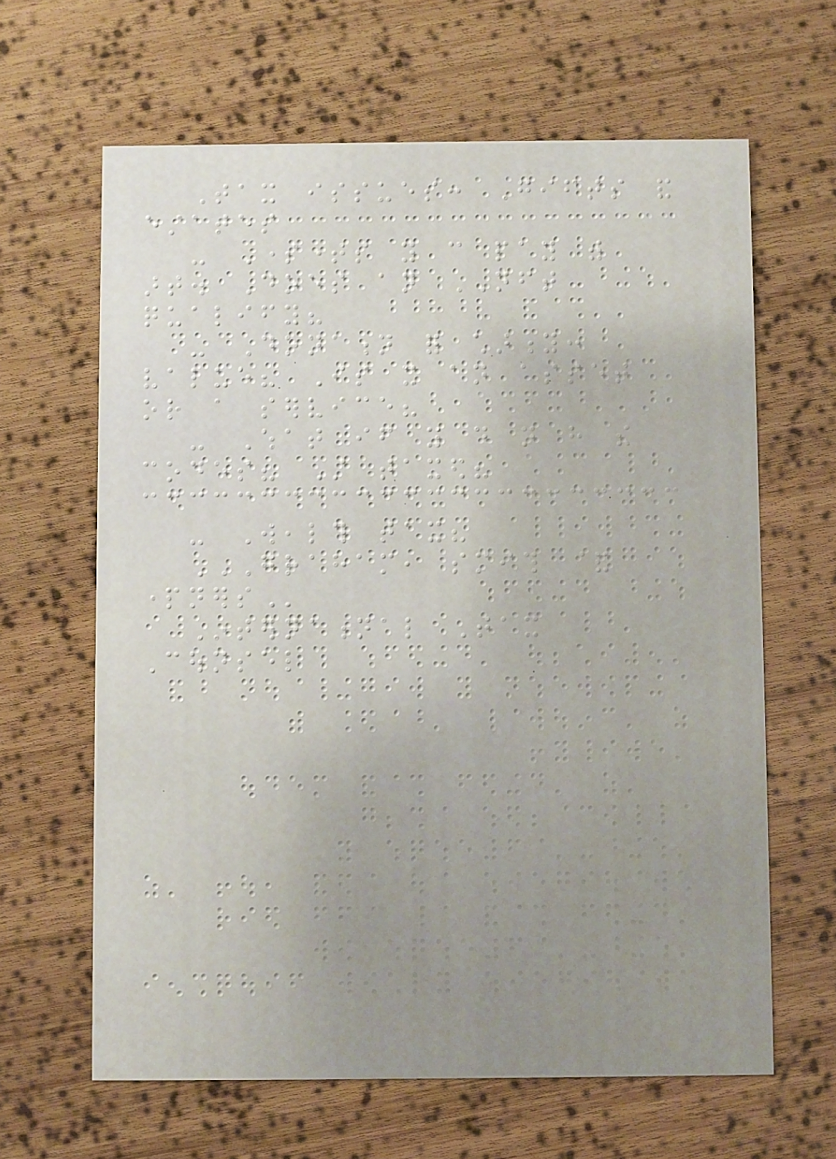Tax issues: Gifts and
estates
- Sometimes you can pay with
art. Does an NFT
qualify?
- Donation for charity:
value? Is it an asset
or a service?
- What if you do not have the
codes? Still taxed?
- Wealth tax?
GRAHAM, SMITH &
PARTNERS
International Tax
Counsel
